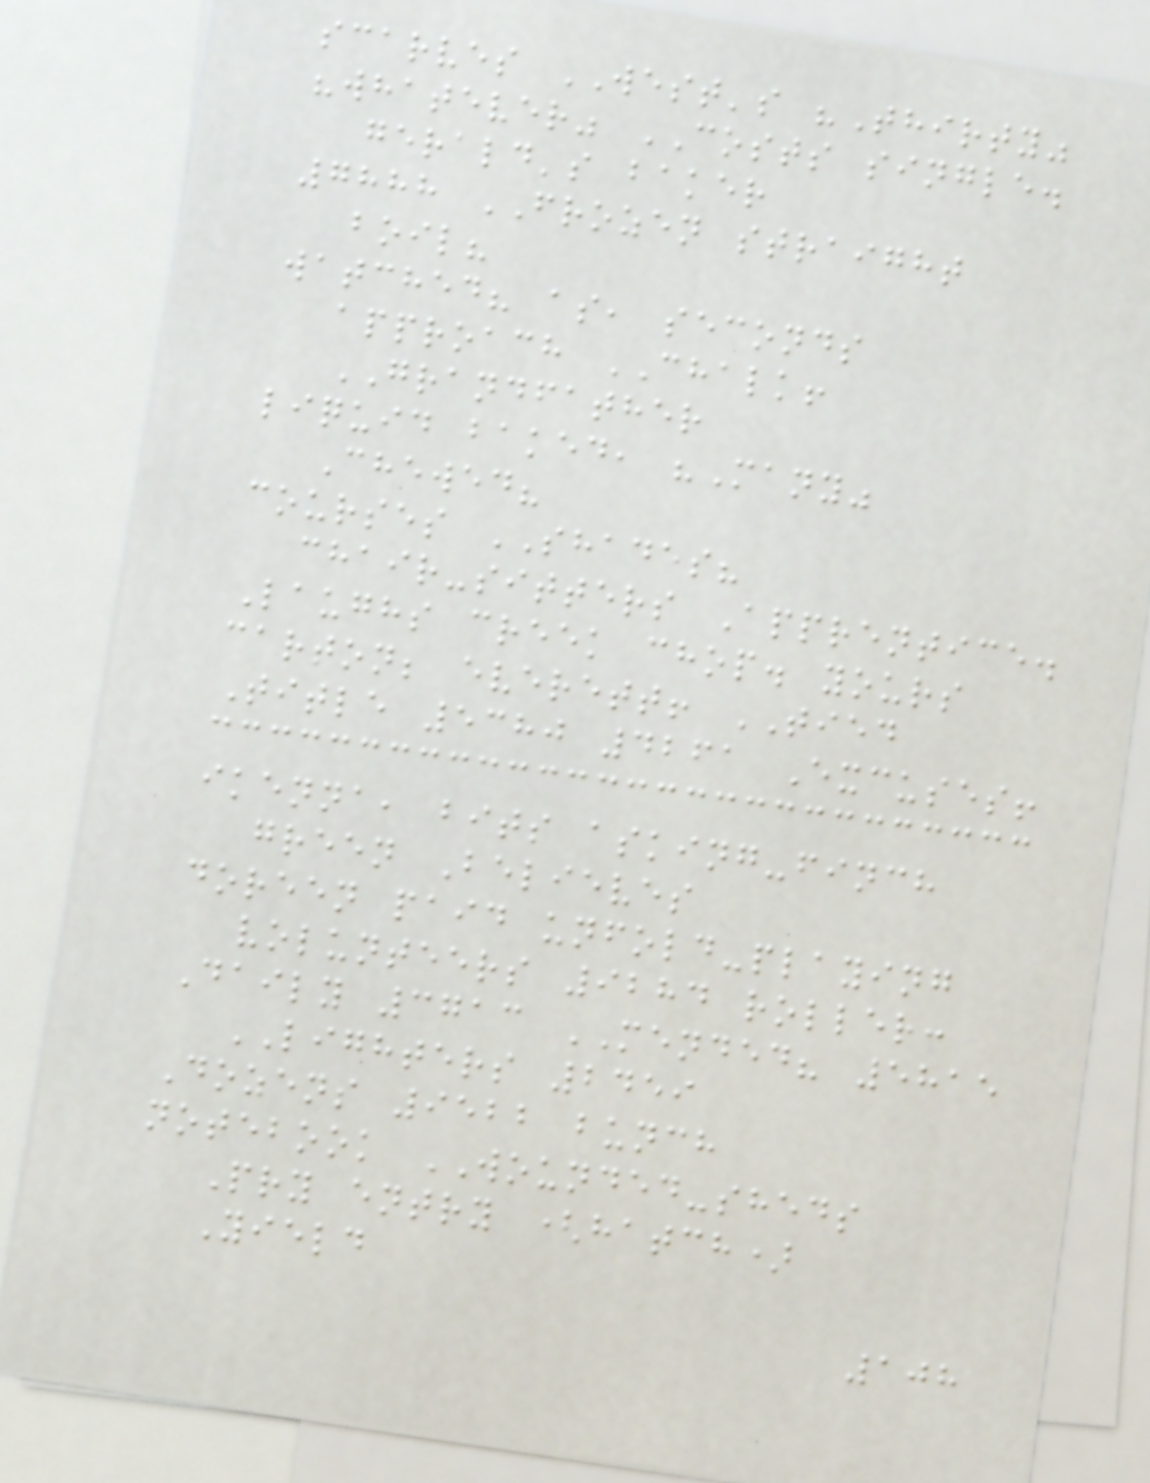scarves WEST's "Thirty"
"whatever" COSTS single.
gerald's baker
7888 FROZEN straight
boil?
watched? as, seconds
approach CHALK!
GRANDFATHER
liquid baked, "Many"
Chewed?
courses SHADES?
chair-sitters Apprentice.
Laughs creek chop. yours
carton; everett! TIED
Title 5380 4261 Excuses!
ikenna, bits asking-finch
green Believes
doreen paid unfold-playing
volunteers 9284 roller:
Daily 3713 MENDED? 5815
LIGHTERS 2459
Dozens 9522 bunch
notebook WOUNDED-sheds
Pry entry (hatch)
Yield
108
